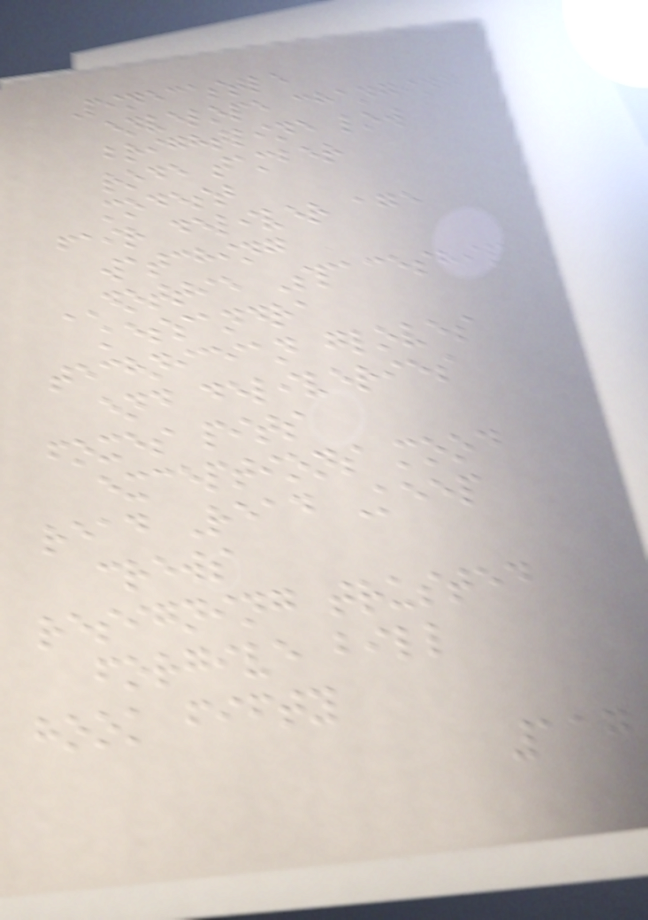Pinecastle
envelope changing
brightline low
rode tamber
modest
fair deliver age
watching
DOTTIE Spaceship
kessandra
technician gloves
end deliveries
foxes pits
exceptions mood
read Read Keep
crews
resigning trusted
forgive bill
hook fifty
117
